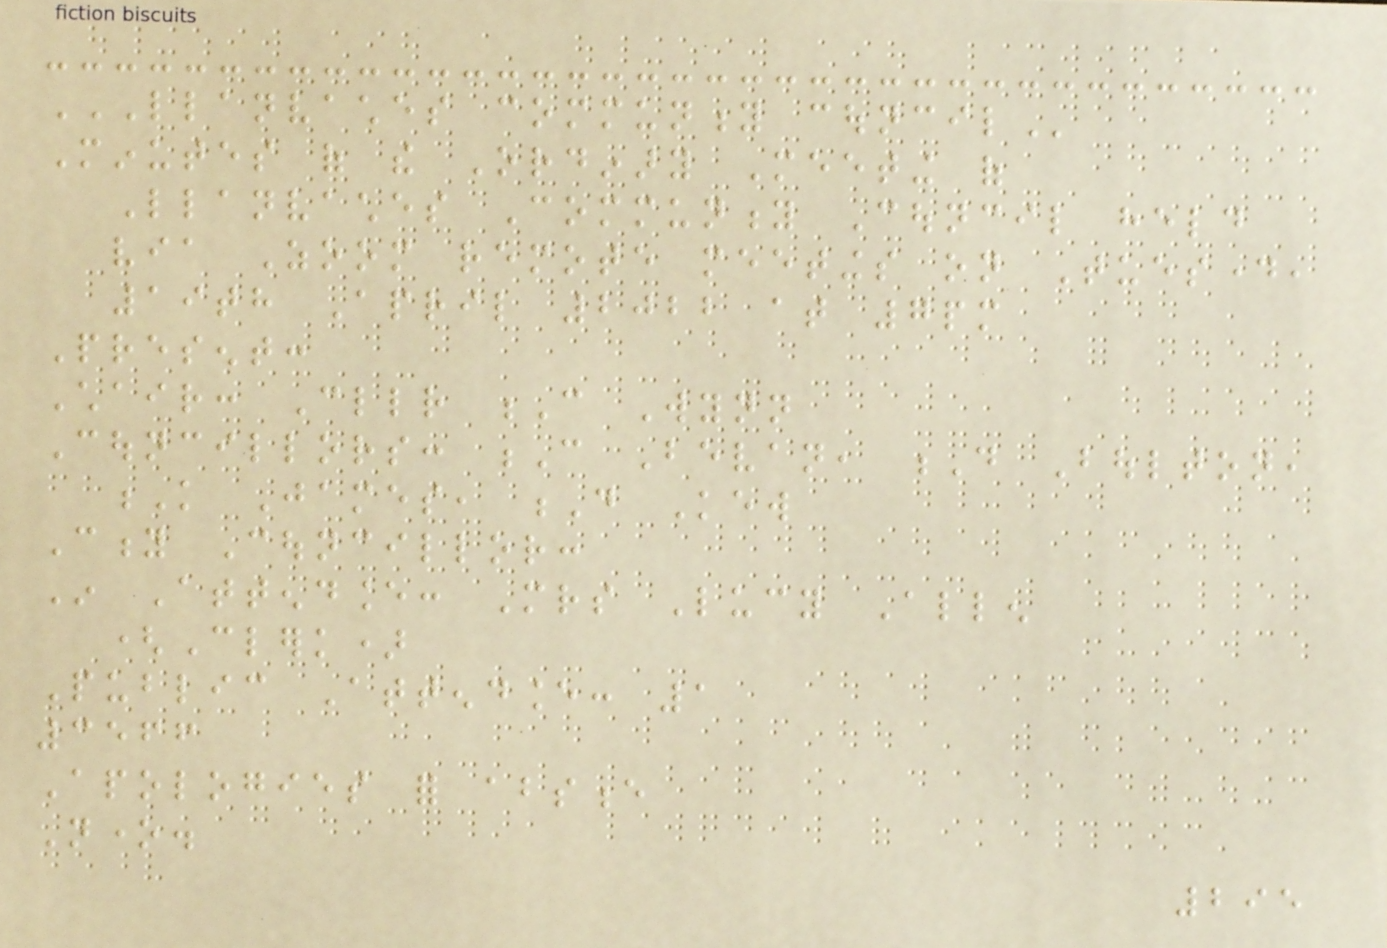LLANVACHES COMMUNITY COUNCIL
Minutes of the Ordinary Meeting of
Llanvaches Community Council held
via Zoom remote meetings on Tuesday,
19th April 2022 at 7pm
Present:
Chair: Cllr C Wynn
Councillors: C Bevan, D Boulton,
K James, D Kew
City Councillor:
In Attendance: Mrs Lucy Allen
(Clerk)
Public Attendance: 1
3566
Apologies for absence
None.
295
